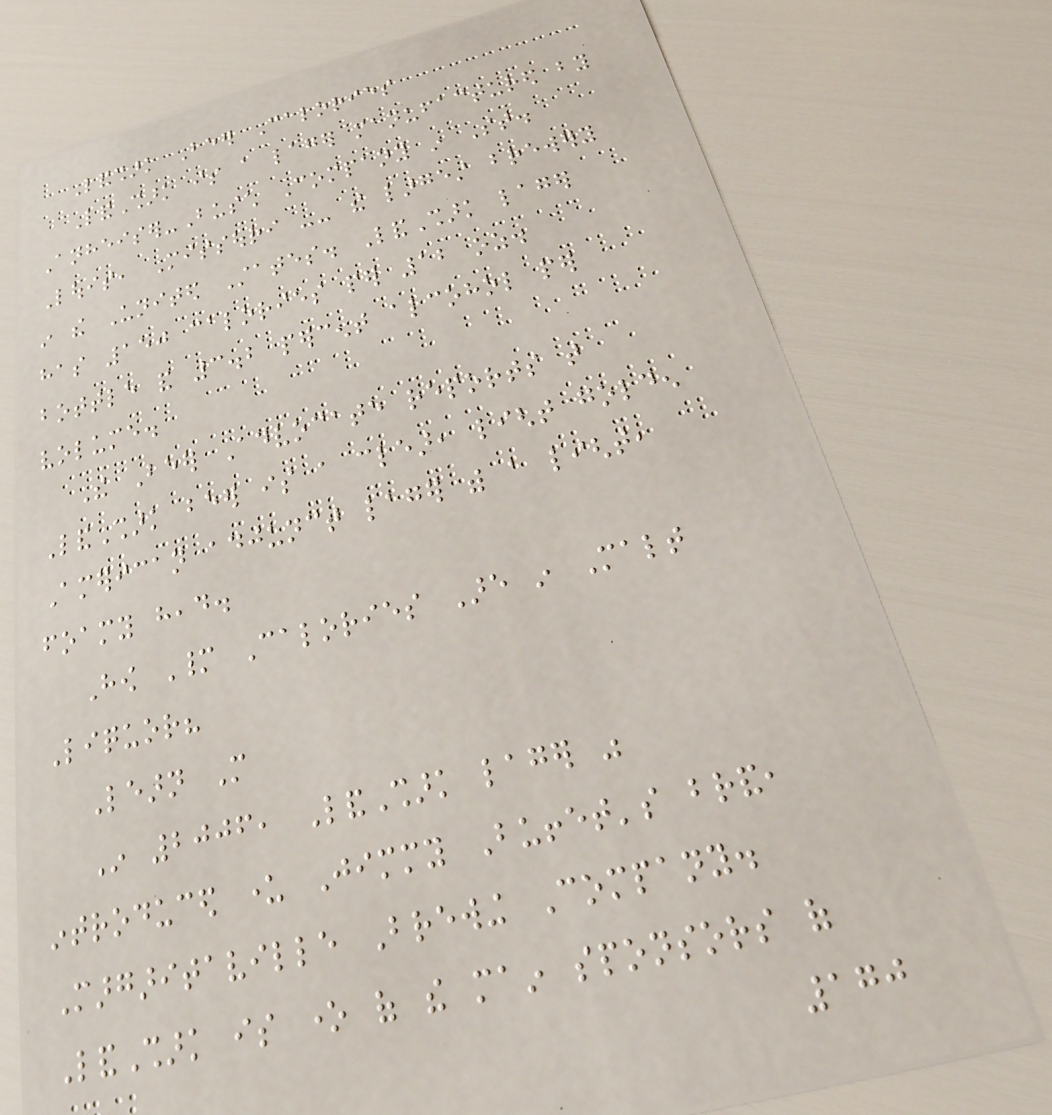Landshark Beer Calories
LandShark is a lager manufactured by
Anheiser-Busch Company in St.
Louis, Missouri -- the largest brewery
in the United States. LandShark lager
has 150 calories per 12 oz.
bottle and 3.2 percent alcohol per
volume.
The Beer Advocate reports that
LandShark beer is a clear, light golden
American adjunct lager with a light,
foamy head.
How Many Calories Are in Malt
Liquor?
Learn More
In 2006, LandShark lager was
introduced under Jimmy Buffet's brand,
Margaritaville Brewing Company.
LandShark is one of the main sponsors of
170
